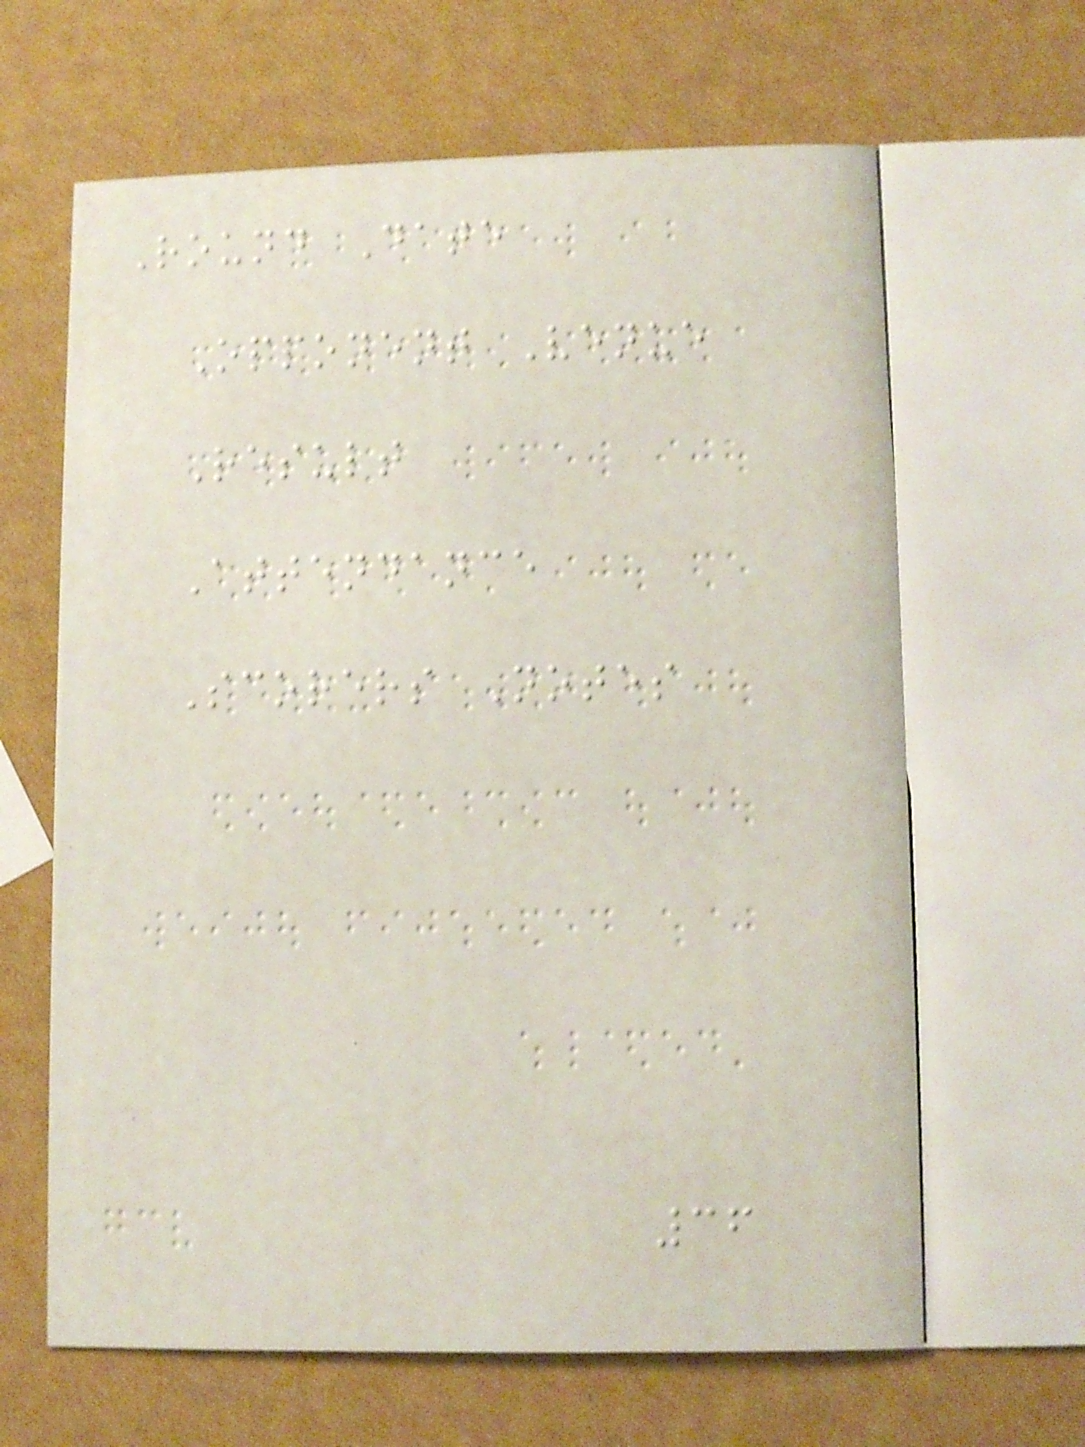Round Date
Opponent Venue
Result
Attendance
Scorers Notes
36
